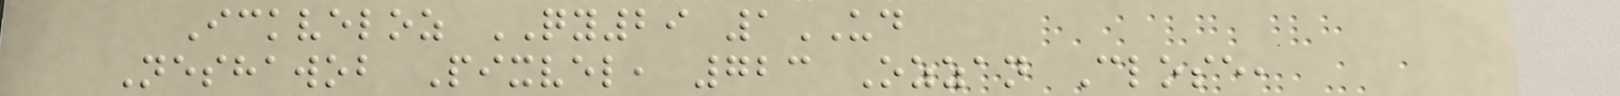Ickveloz QY29 1UD
Neshawob Pixvel, 723 Ozzan Close,
